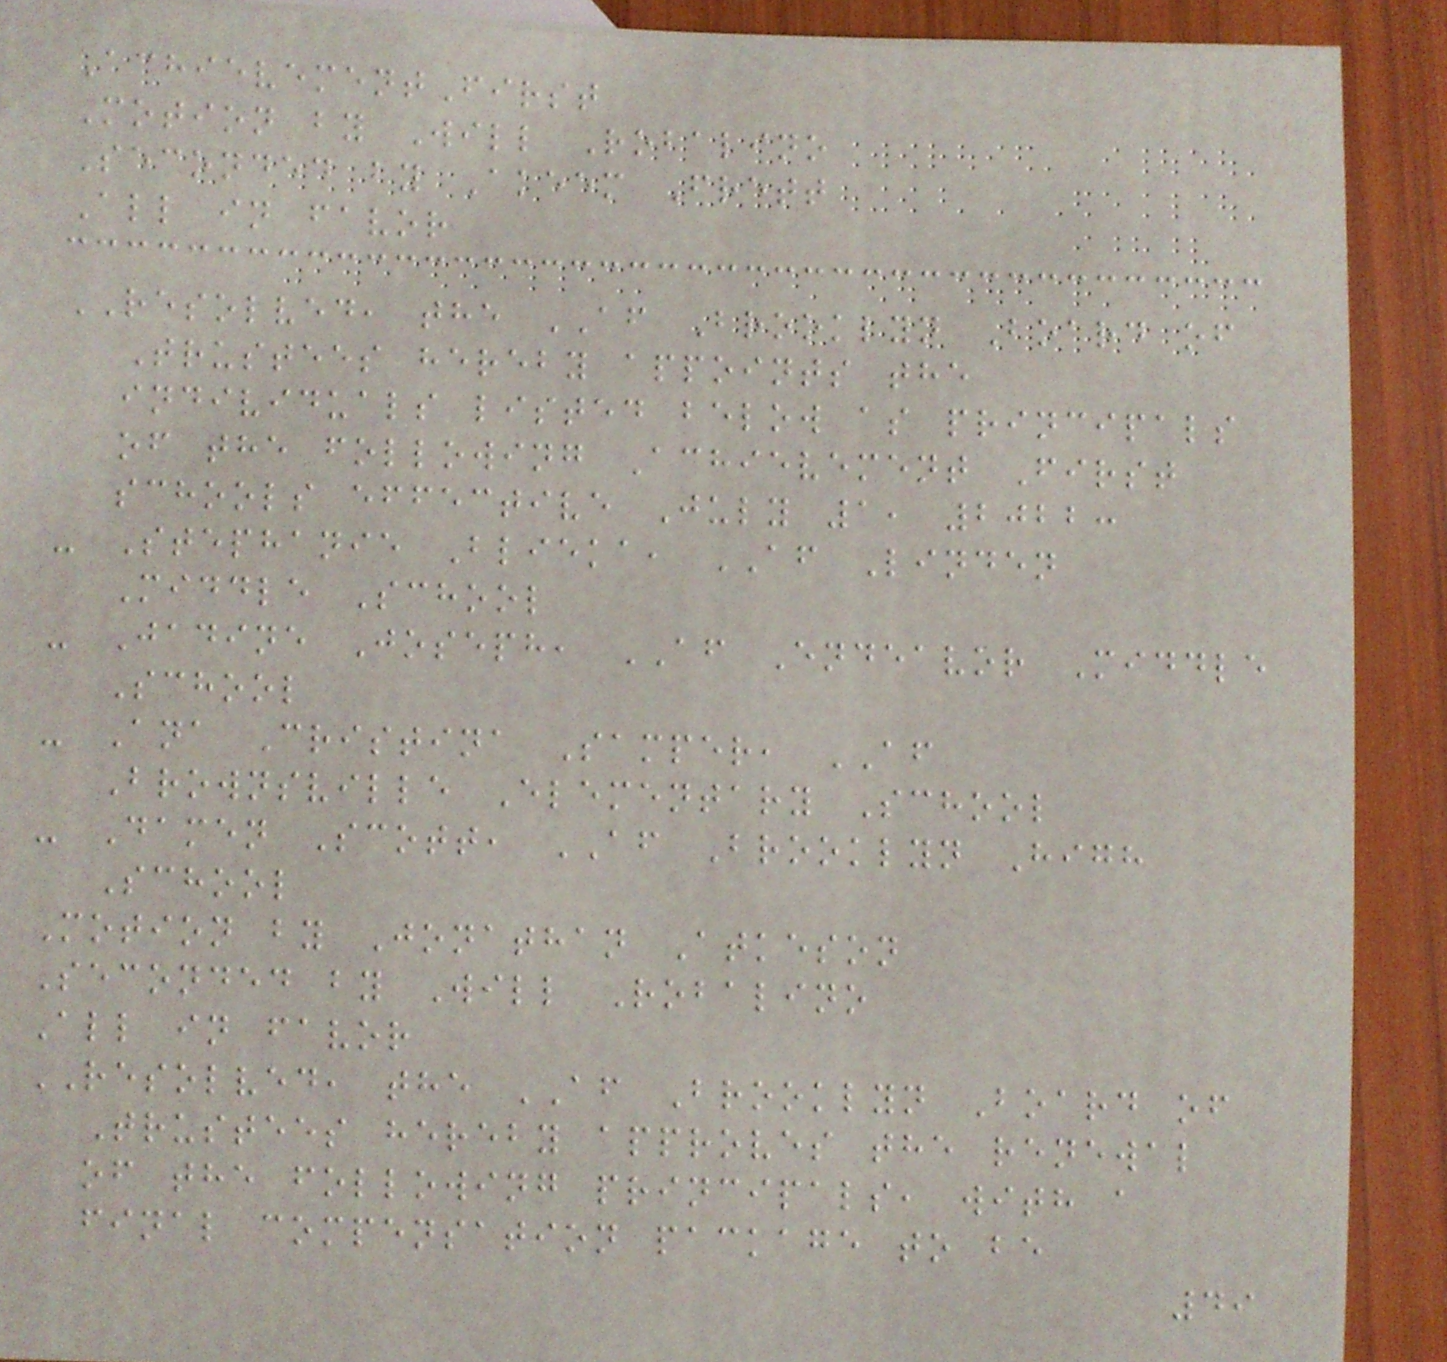AchievementFirst
Motion by Will Robalino
Seconded by Akeem Frett
All in favor
RESOLVED, the AF Brooklyn Board of
Trustees hereby appoints the
individuals listed below as principals
of the following Achievement First
schools effective July 1, 2022:
- Stephanie Blieka, AF Linden
Middle School
- Jadine Joseph, AF Endeavor Middle
School
- Ana Cristina Samper, AF
Brownsville Elementary School
- Damen Scott, AF Brooklyn High
School
Motion by Jonathan Atkeson
Seconded by Will Robalino
All in favor
RESOLVED, the AF Brooklyn Board of
Trustees hereby approves the renewal
of the following principals, with a
final compensation package to be
49
